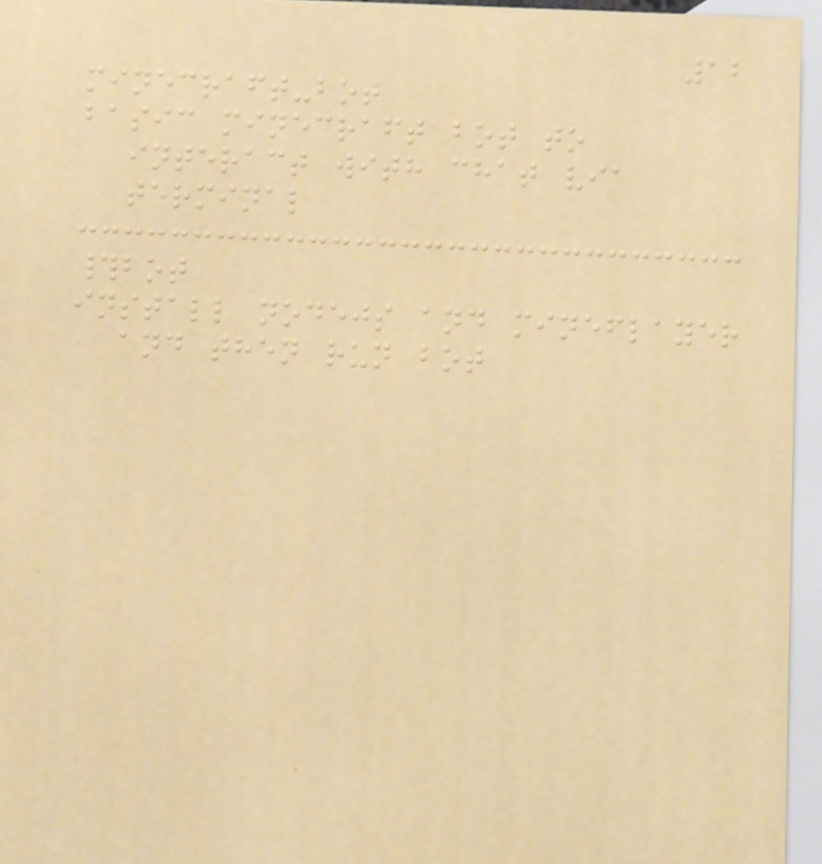12
minecraft-bot
basic minecraft bot to
interact with chat via
terminal
#bot
install nodejs and mineflayer
and then run bot
